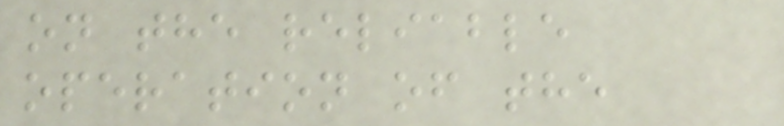on the reliable
operation of the
